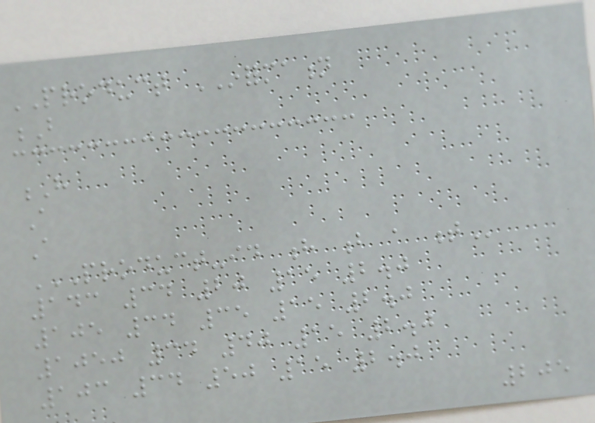PRODUCT INFORMATION
B
H
A
A
PRODUCT-ID H B A T
143 34 20 15 2.0
105 34 35 15 2.0
1050 34 40 15 2.0
103 34 50 15 2.0
205
